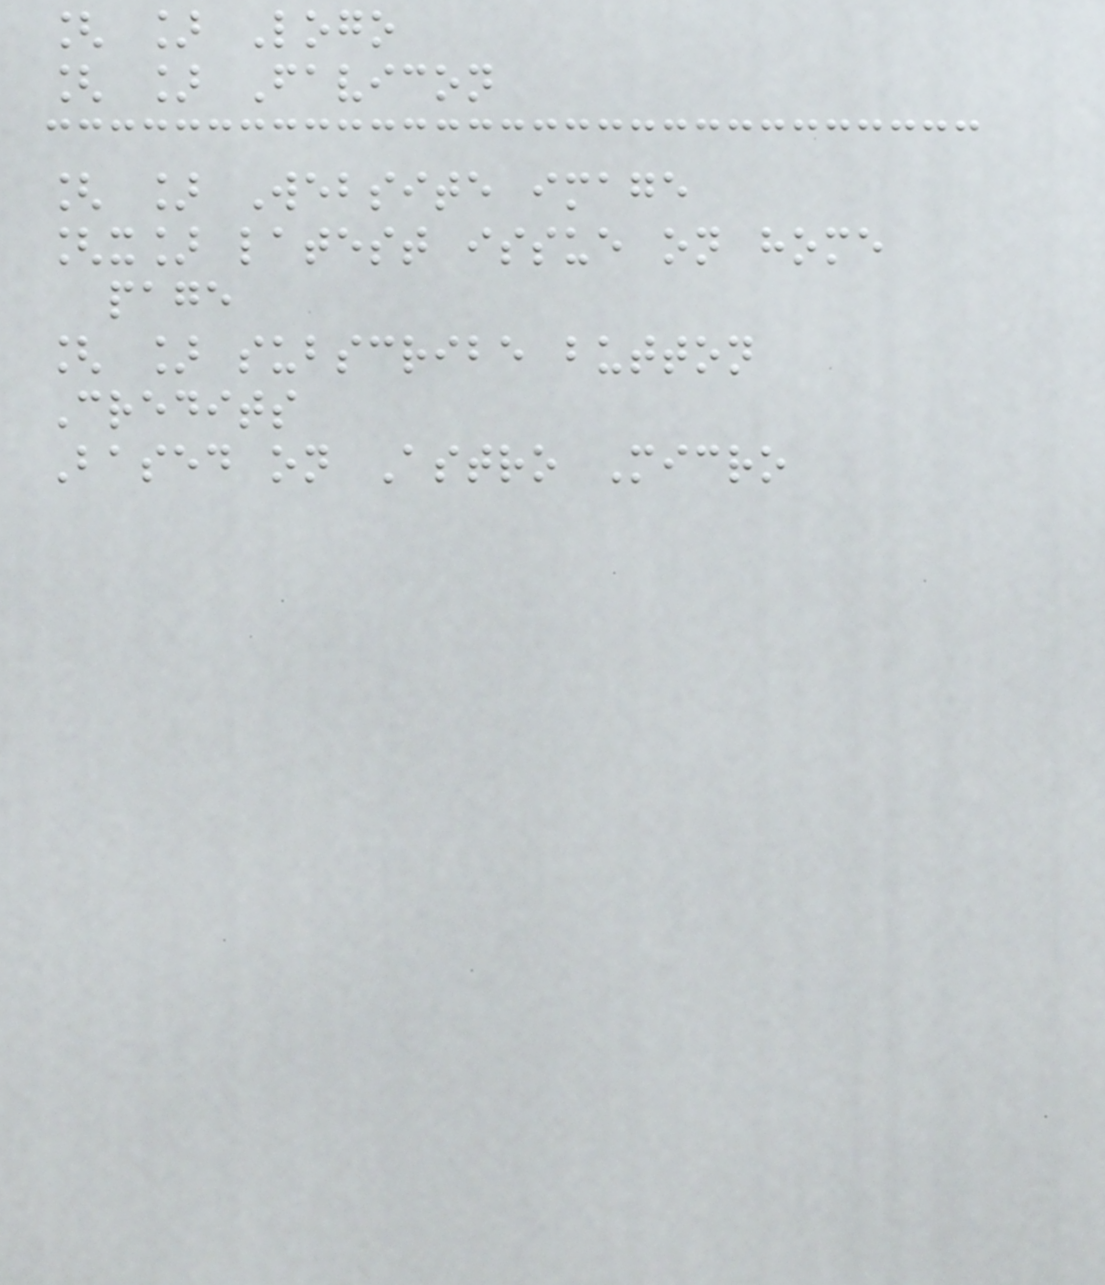[ ] Logo
[ ] Favicon
[ ] Website image
[x] latest issue on home
page
[ ] subscribe button
Credits
Based on Astro Micro
